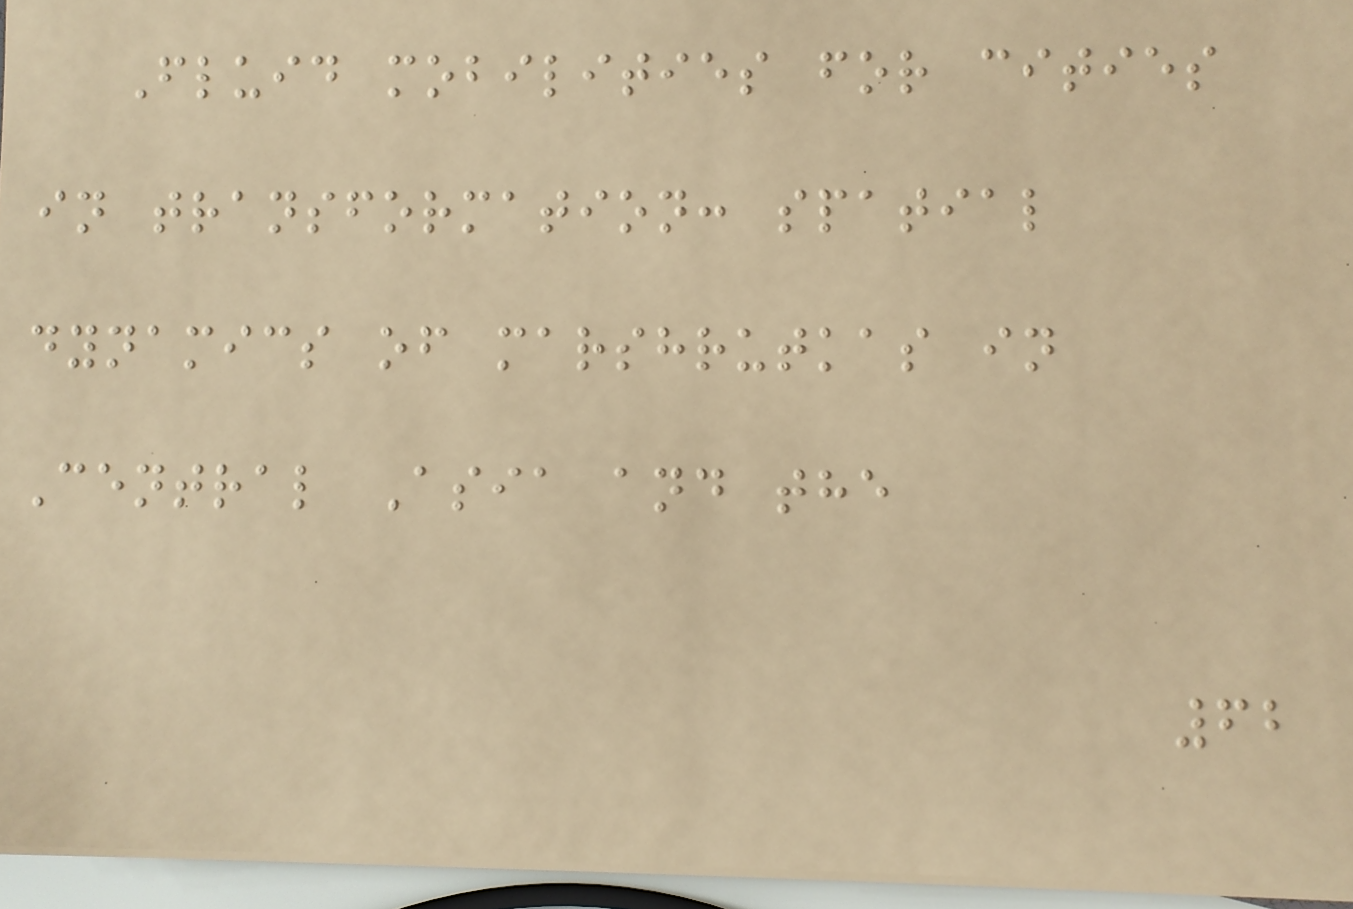Fluid mobilities for cities
in transformation: spatial
dynamics of marshrutkas in
Central Asia and the
62
